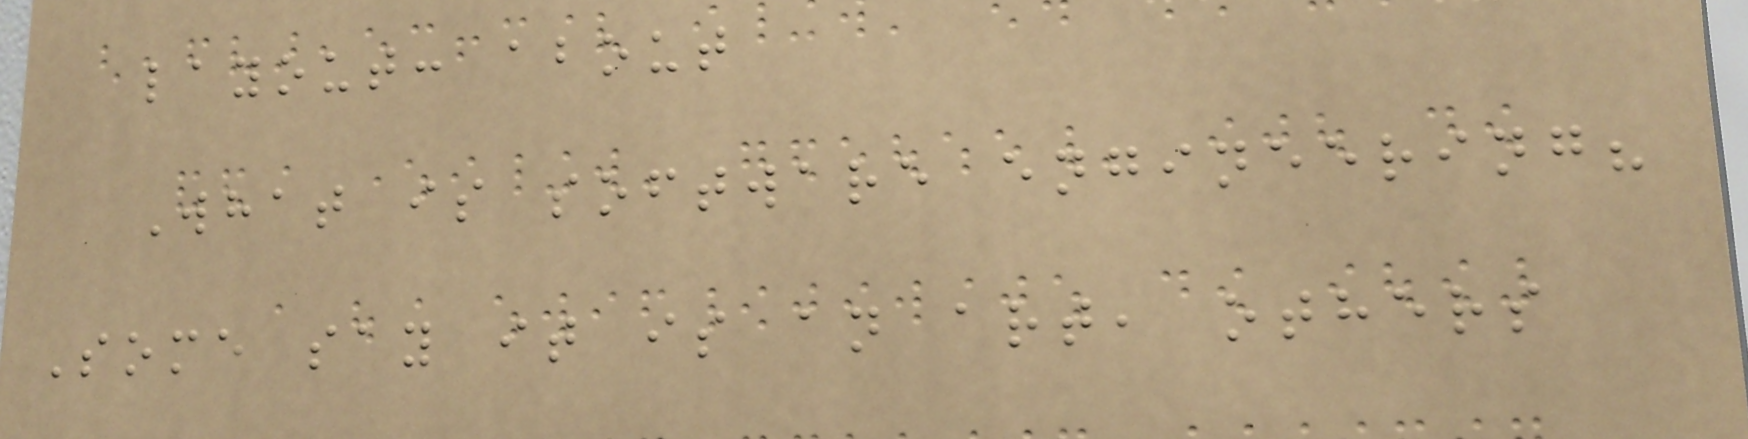layout: about
What is software engineering?
Some say it is an art, others
